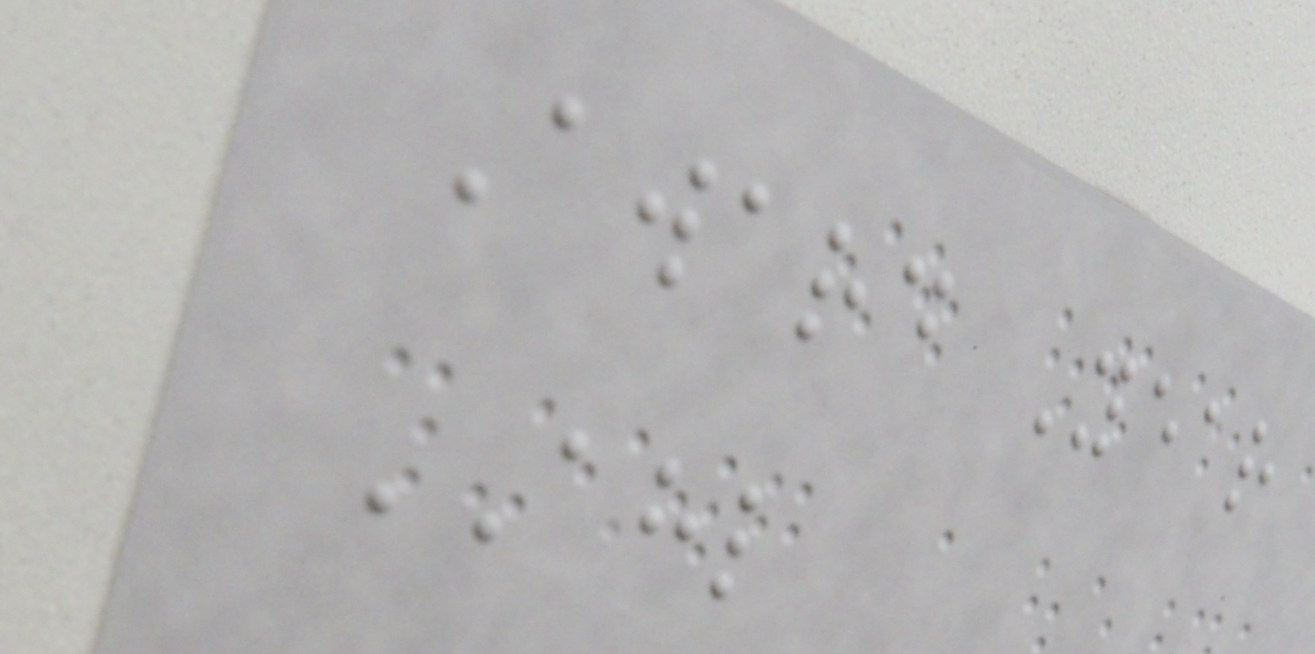Award Year
AHL
